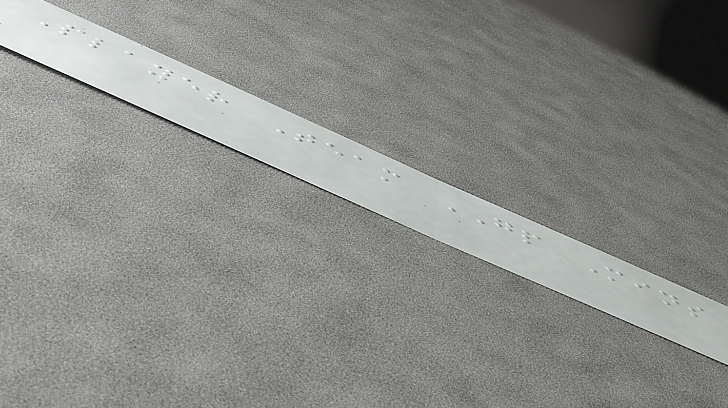Player Team GP Mins
